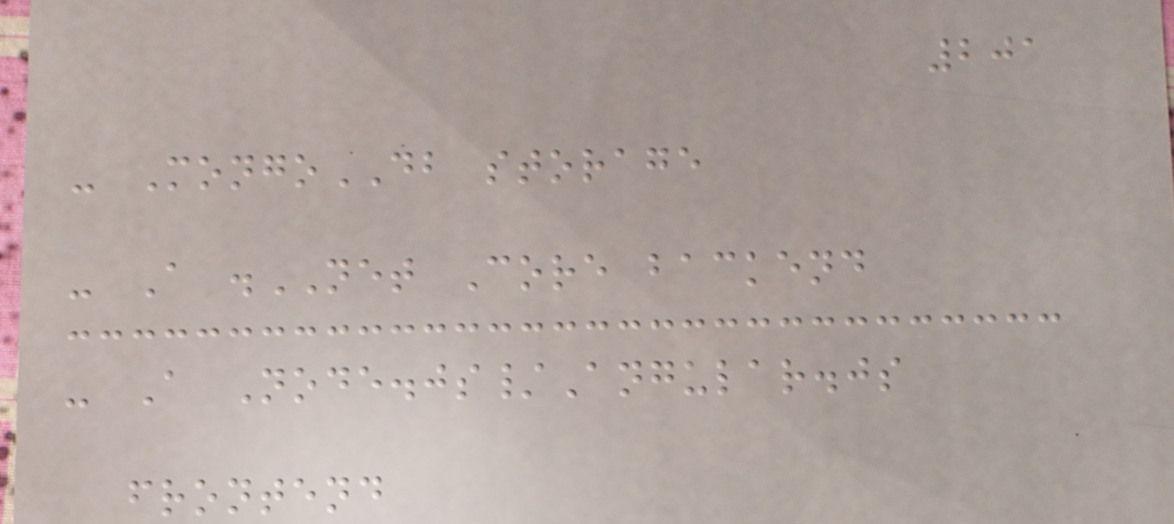201
- MongoDB storage
- A .NET Core backend
- A Node.js/Angular.js
frontend
